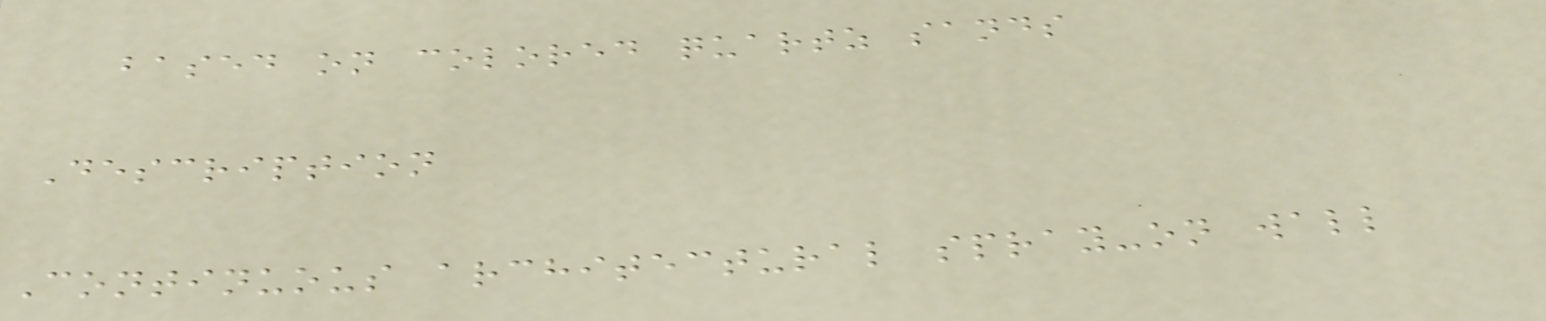based on colored quartz sands
Description
Continuous architectural spray-on wall
